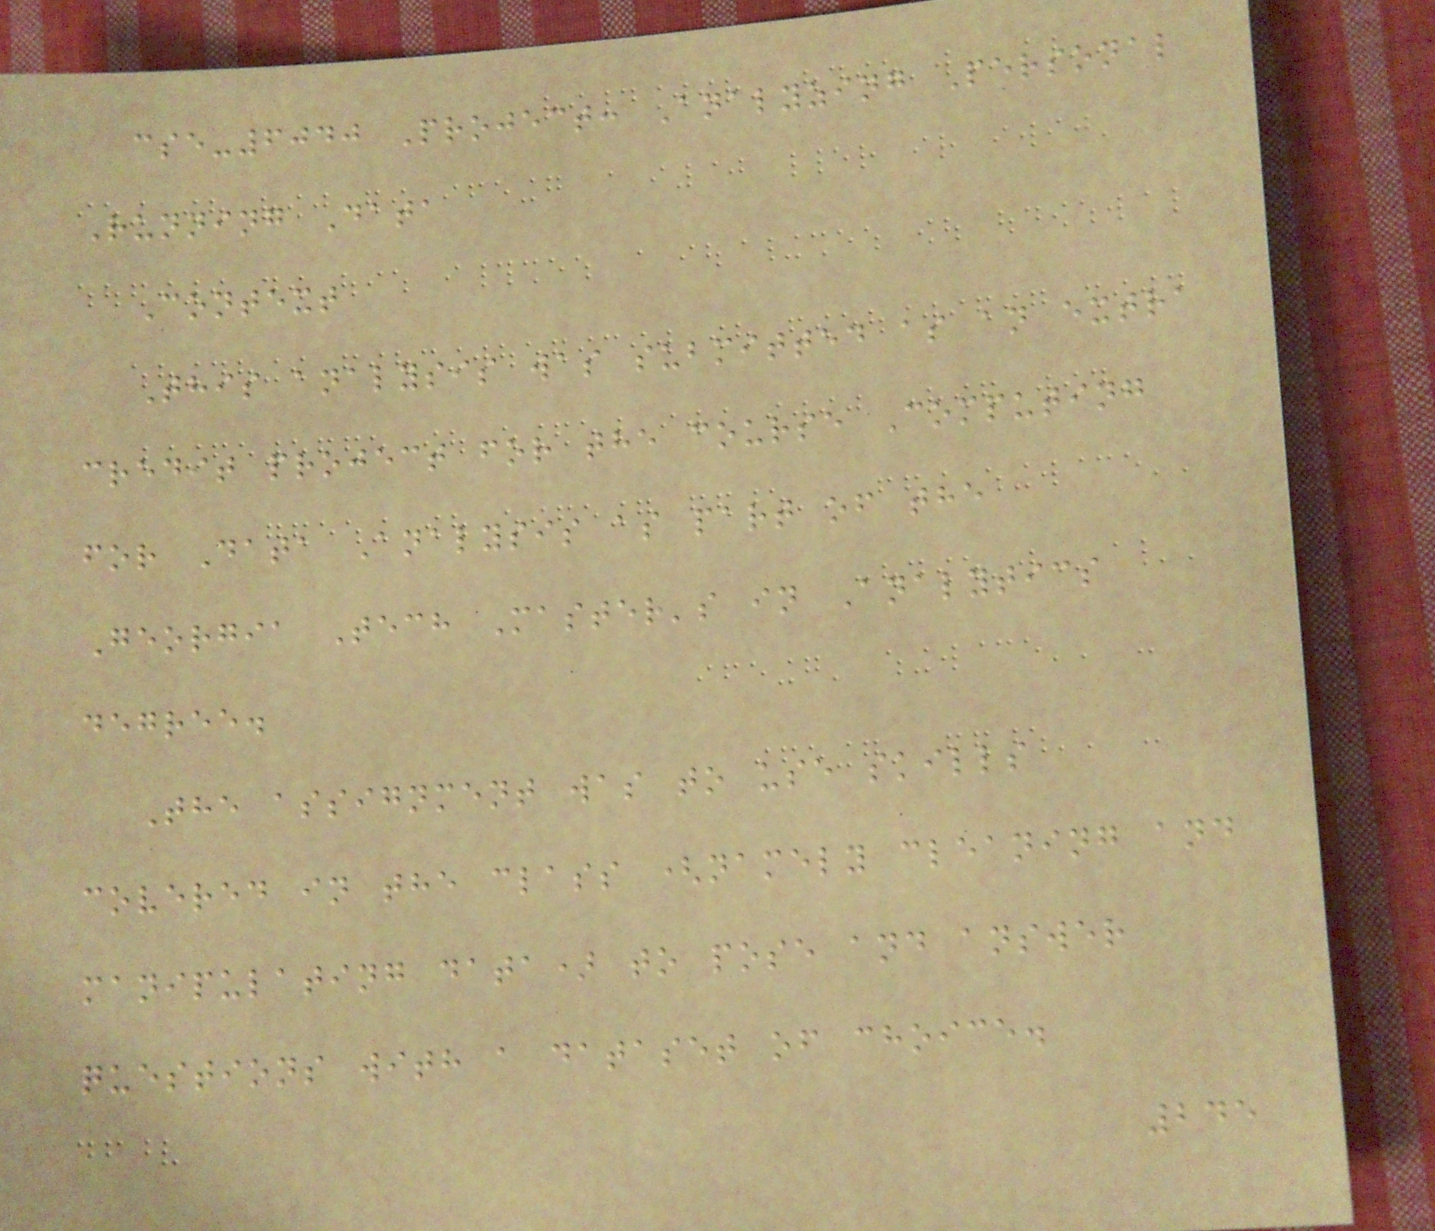cse-6040 Project: Analyzing Personal
Running Data
Context
This analysis was submitted as an extra
credit project for the course Computing
for Data Analysis as part of the
Georgia Tech Master's in Analytics
degree.
The assignment was to use skills
covered in the class (namely cleaning and
manipulating data) to pose and answer
questions with a dataset of choice.
245
